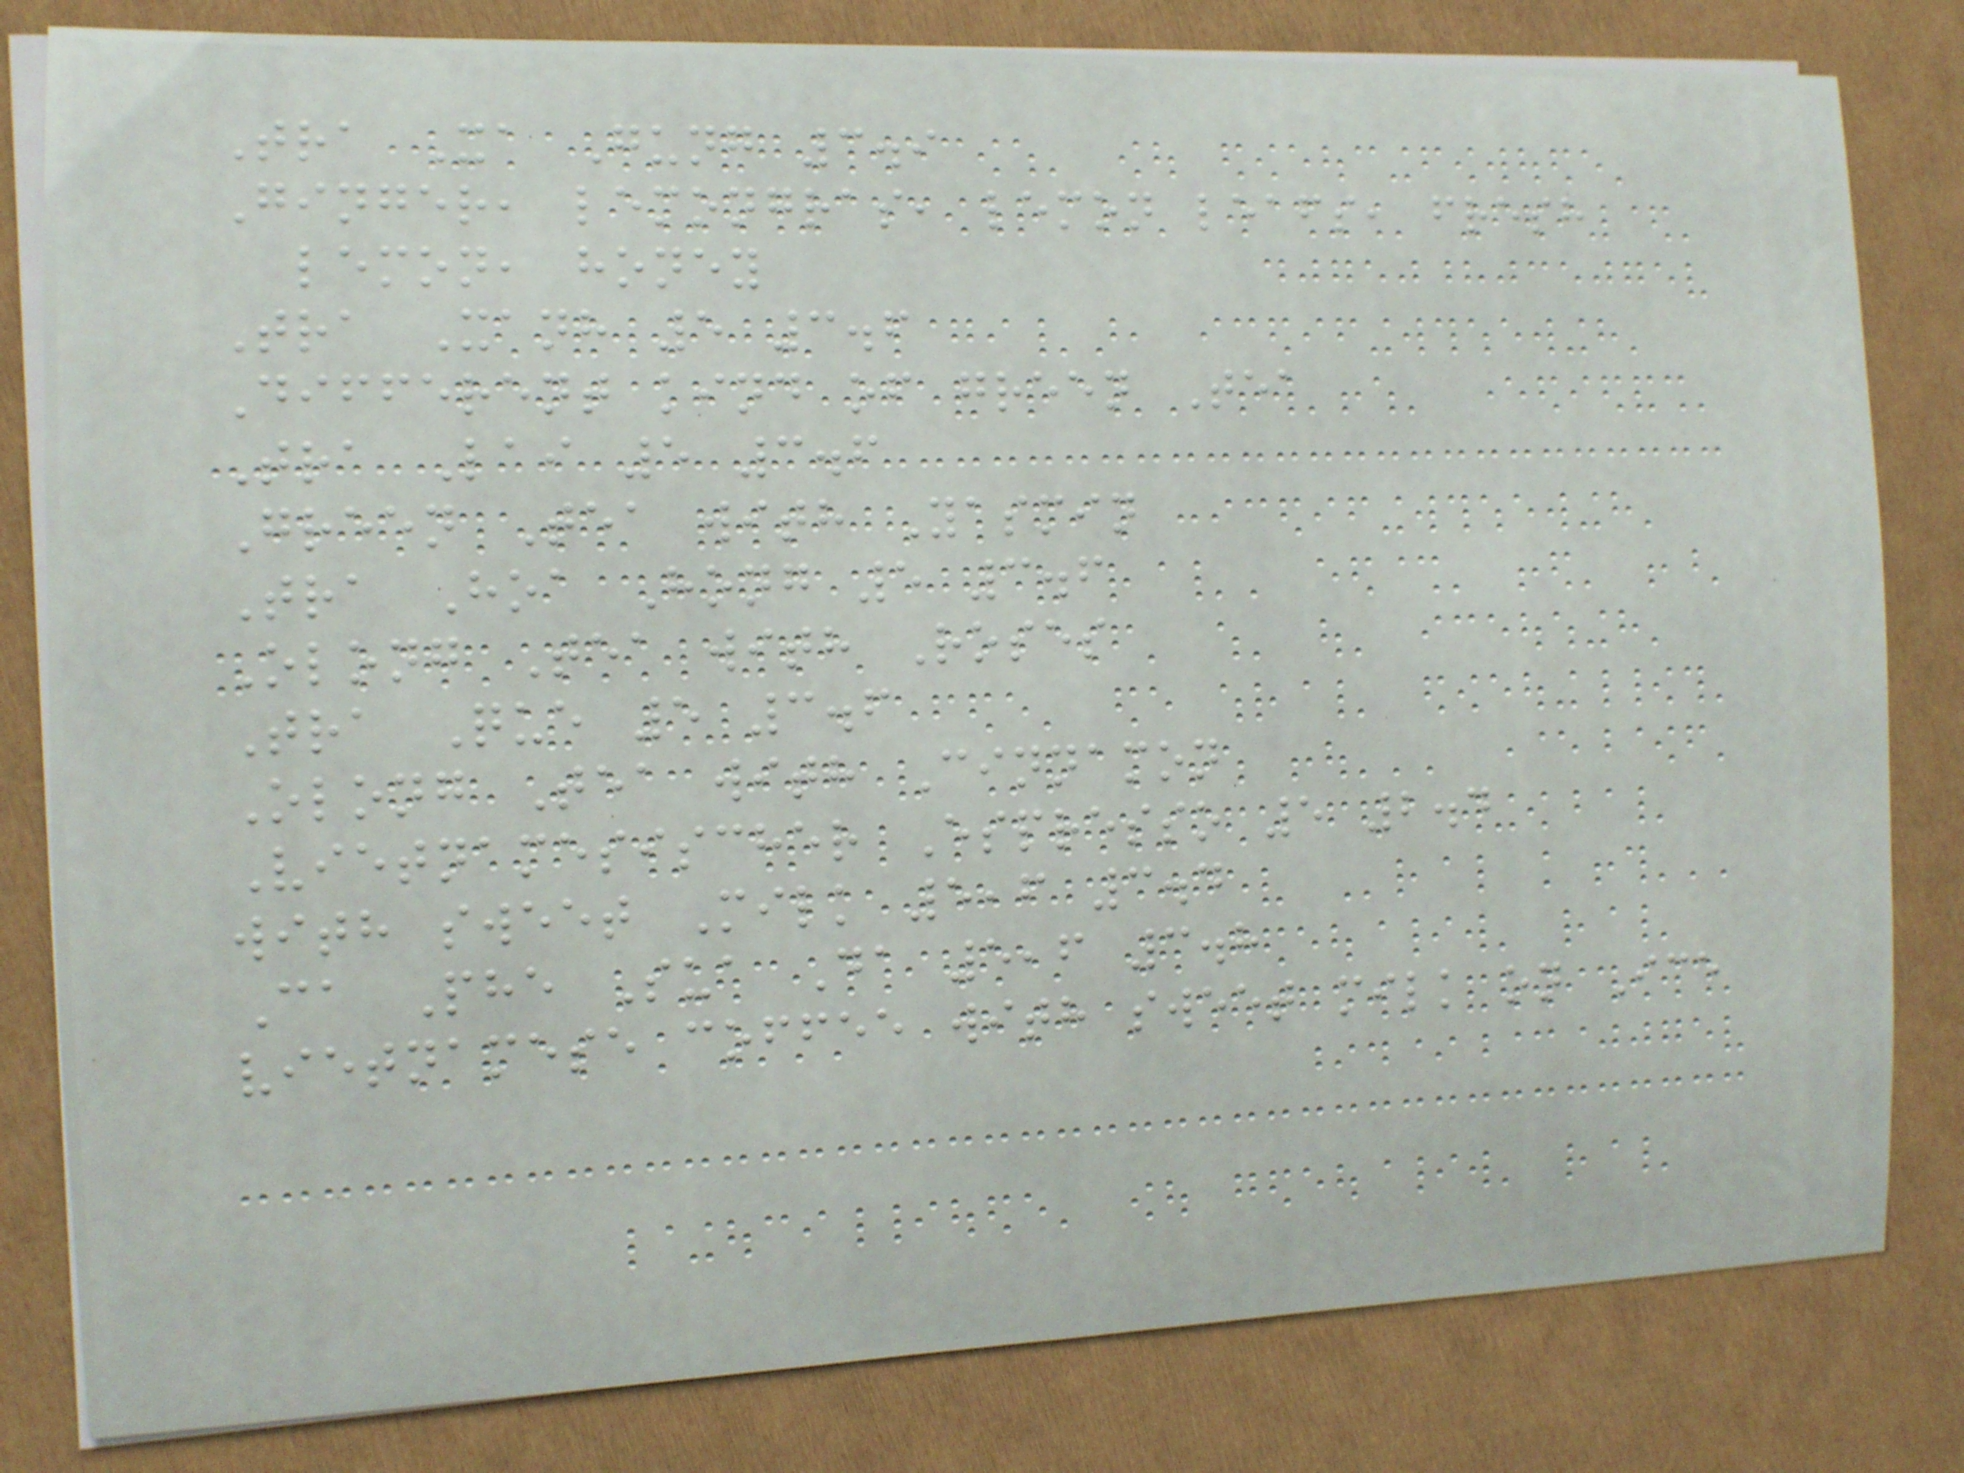Tra Xa Gung 3.9
Ginger, lemongras, lemon leafs, fresh
lemon, honey
Tra Xanh 5 3.6
Different kind of green Tea
Tra Lai 5 3.6
Green Tea with Yasmin
Tra Hoa Hong 5 3.6
Olong Tea with Roses
Tra Que 5 3.6
Olong Tea with Cinnamon
Vietnamesischer Espresso 5 2.4
with sweet Milk 5,6 3.4
Ca Phe Sua Da 5,6 3.8
vietnamese coffee with sweet milk on Ice
